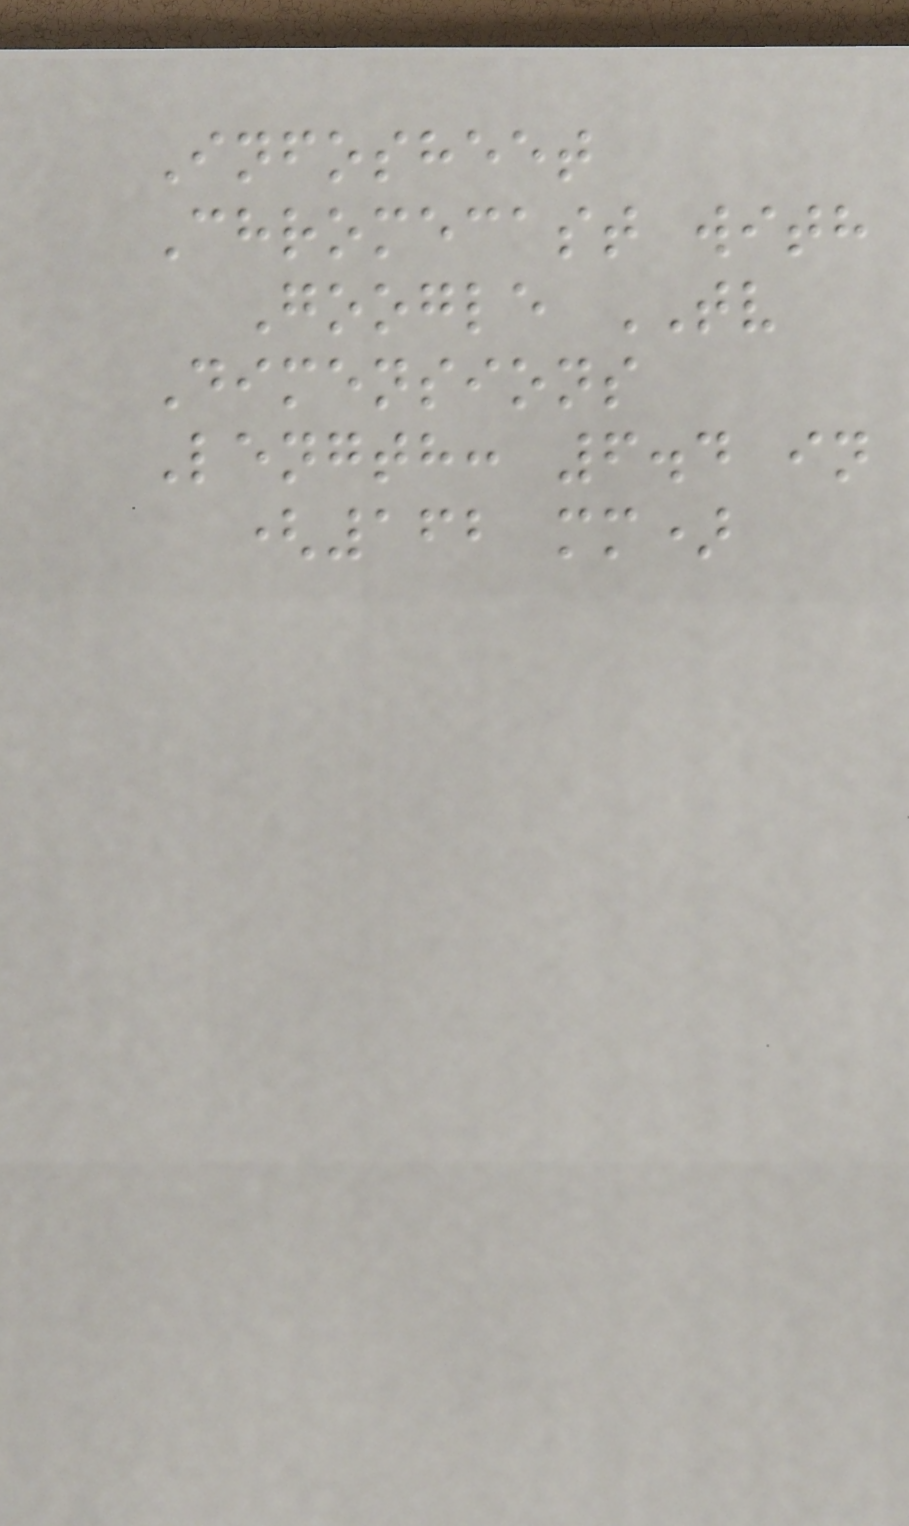Infosheet
Chromecast with
Google TV
Dimensions
Length: 6.4 in
(162 mm)
